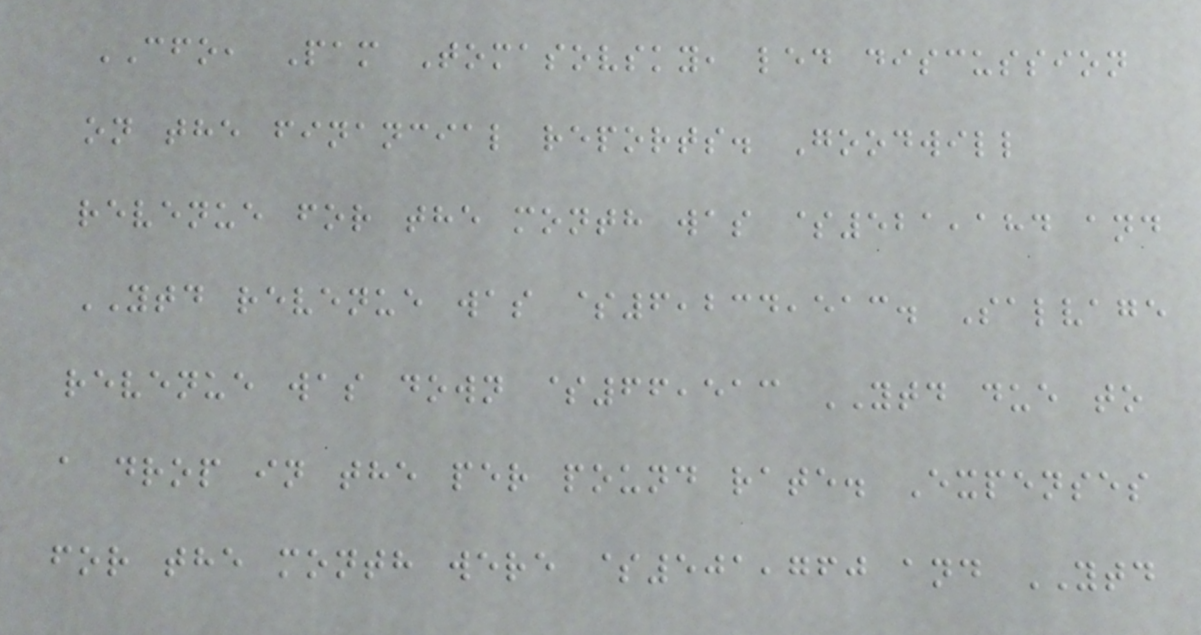CFO, Pam Tomasovsky, led discussion
on the financial reports. Goodwill
revenue for the month was $521,184 and
YTD revenue was $6,234,513. Salvage
revenue was down $66,513 YTD due to
a drop in the per pound rate. Expenses
for the month were $501,760 and YTD
